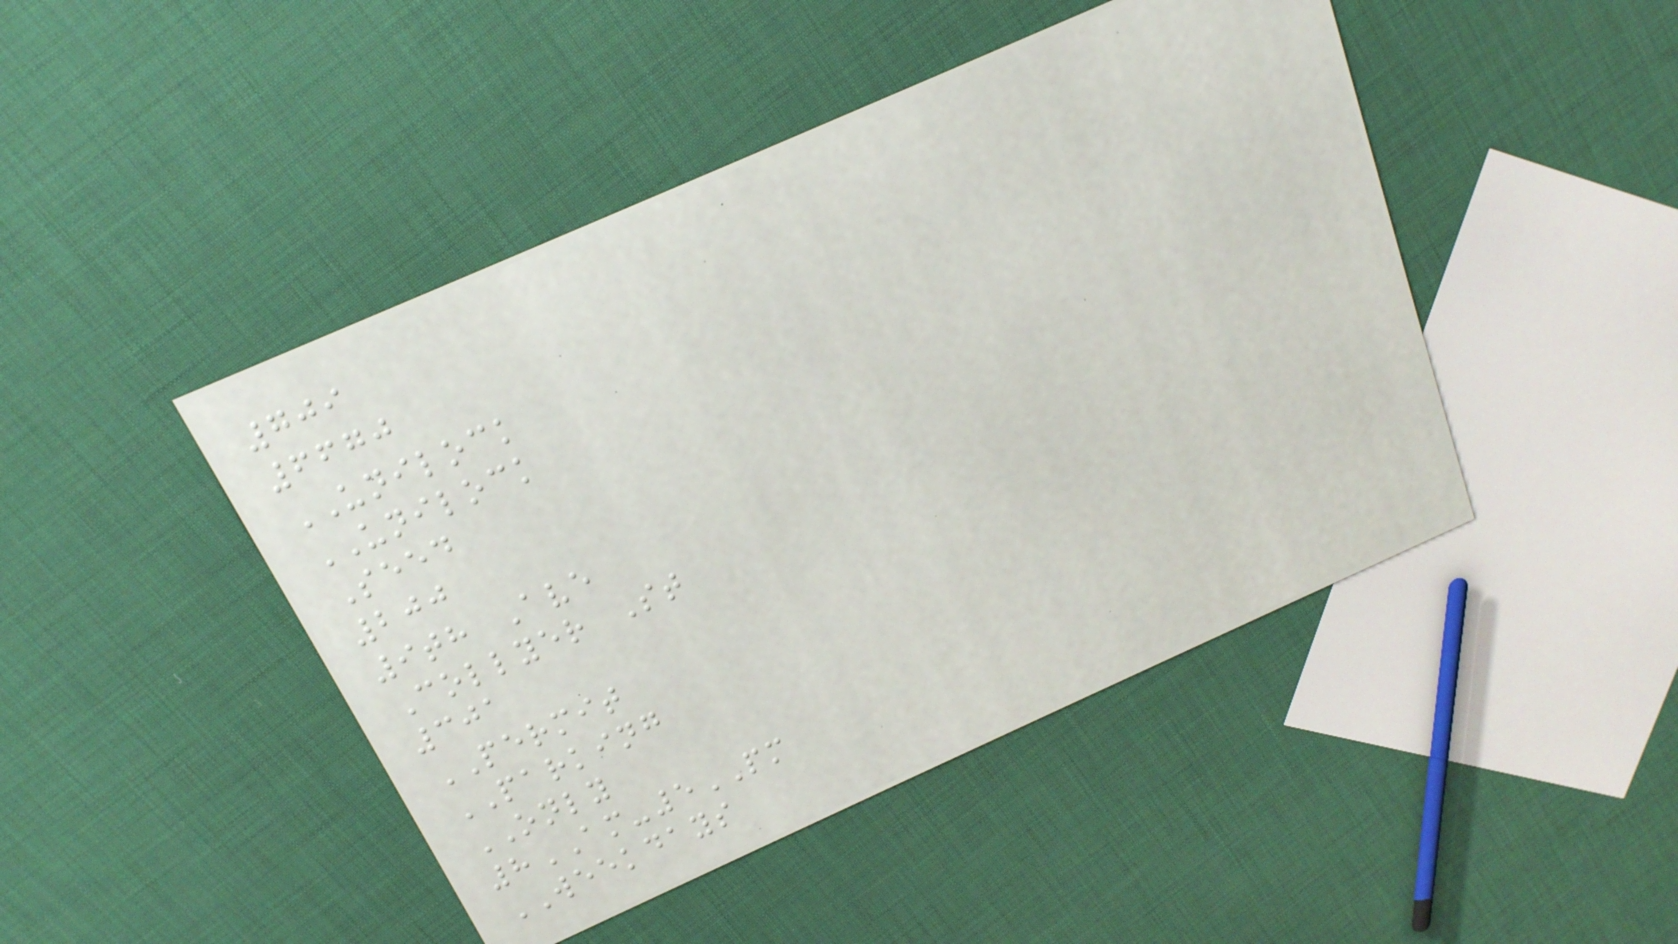709
6670
UNILOCK
UNILOCK
Seed
200
9th Ave
Collyer St
301
PERMIT
PARKING
ONLY
8AM-5PM
WEEKDAYS
